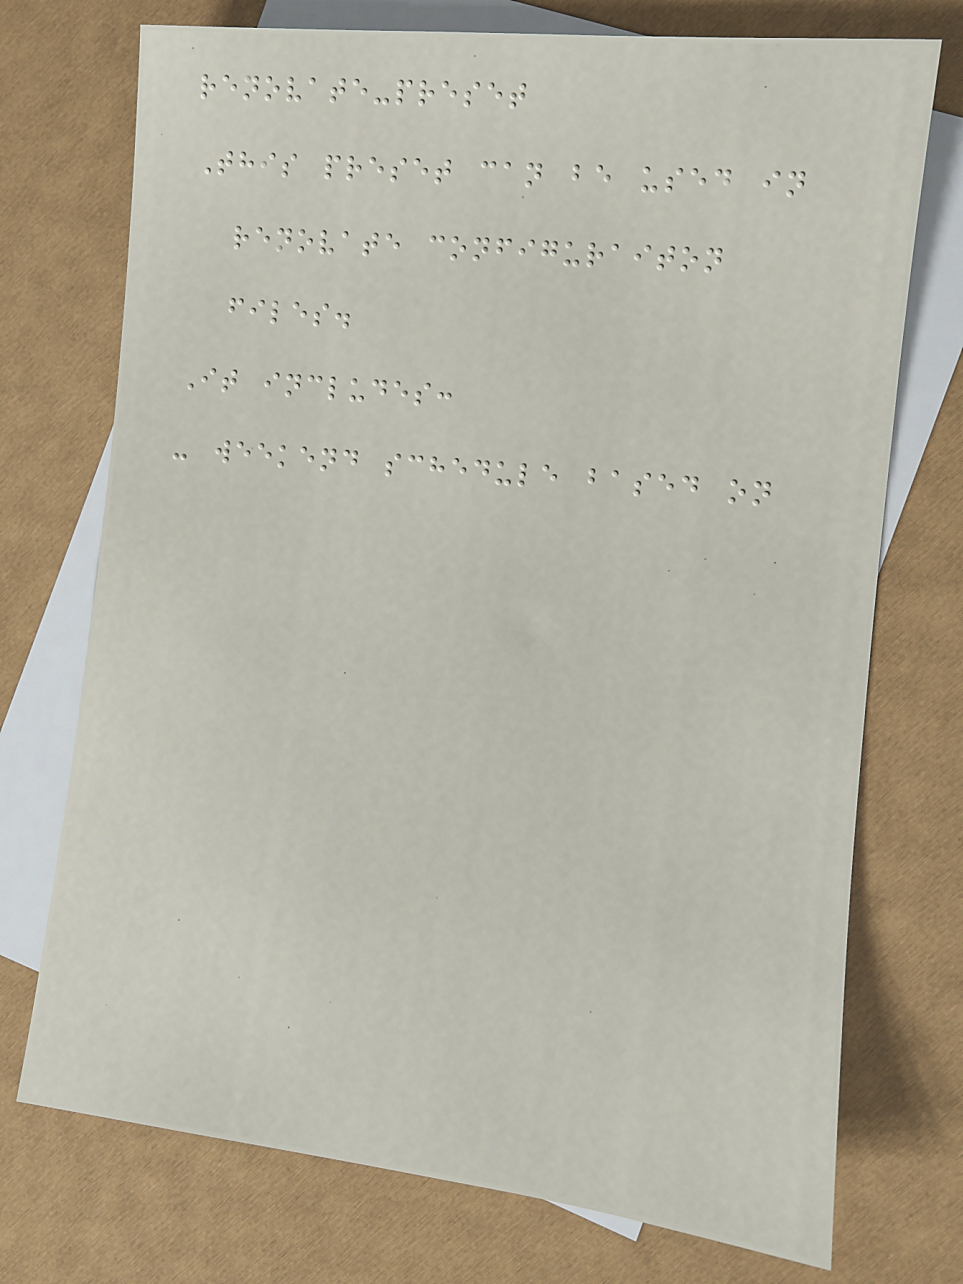renovate-preset
This preset can be used in
renovate configuraiton
files.
It includes:
- weekend schedule based on
